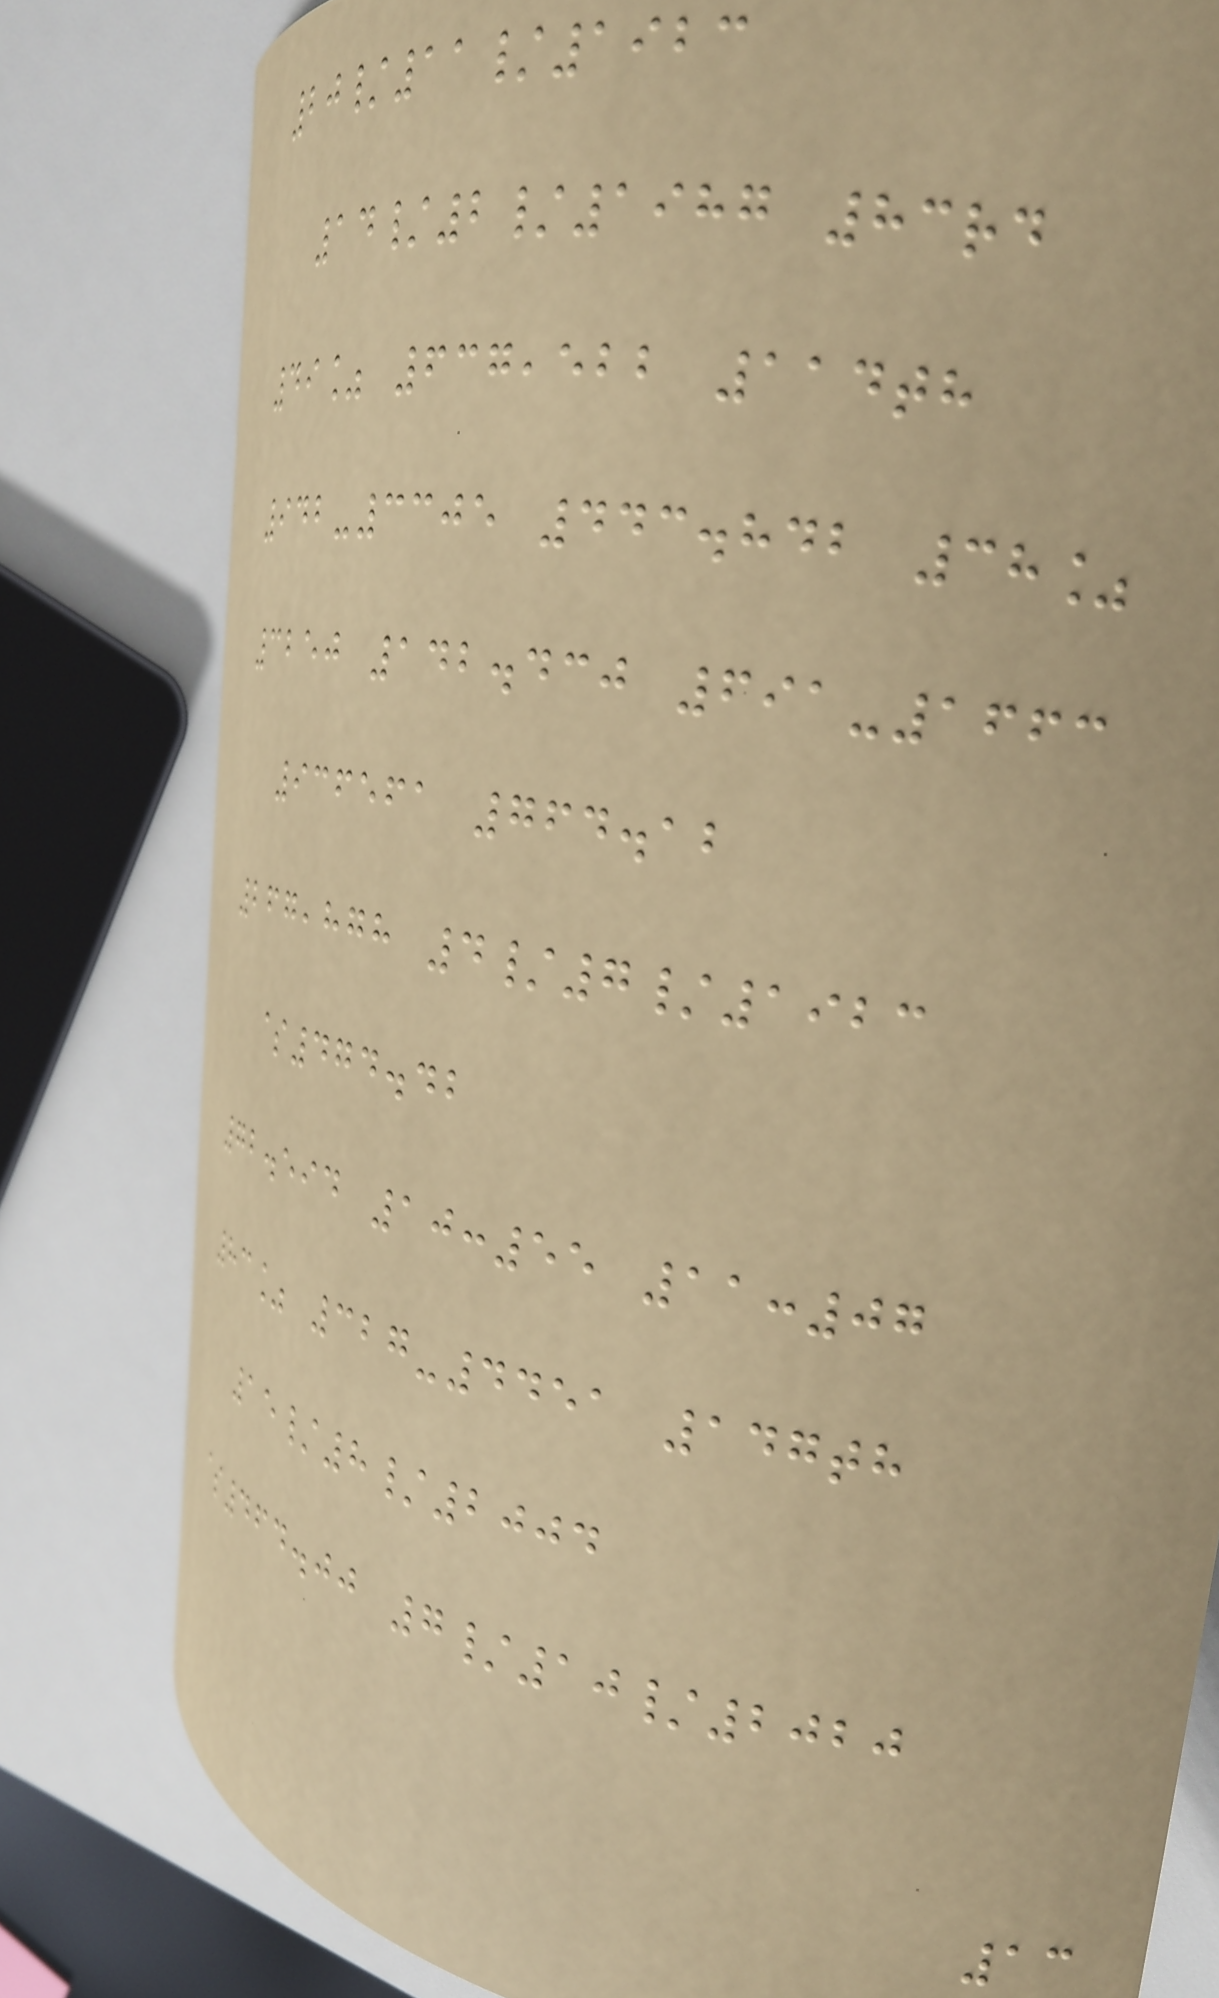20/11/1923
14/2/1987 83rd
49% 637,522 114th
942-3305 443.842 38%
3250 142.430 691-1663
936561 764.12
267,878 4/7/1923
$474.42
72.594 10:55 11:07
83% 327-4451 147th
15/8/2004
$464.00 7/10/2020
13
